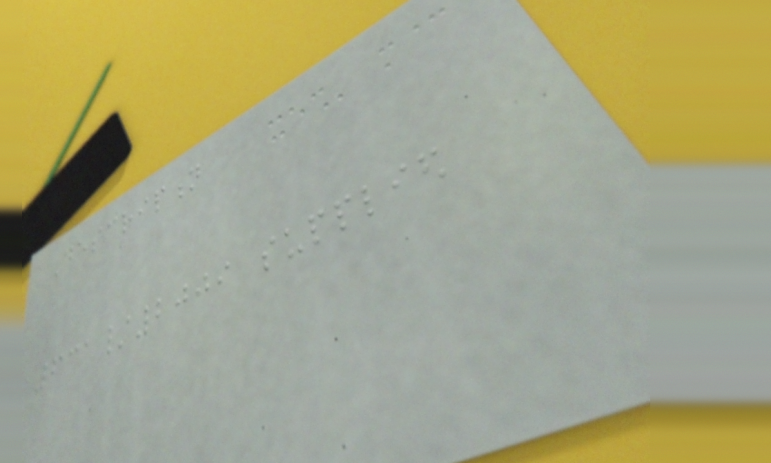Description
631/2009 supplied
